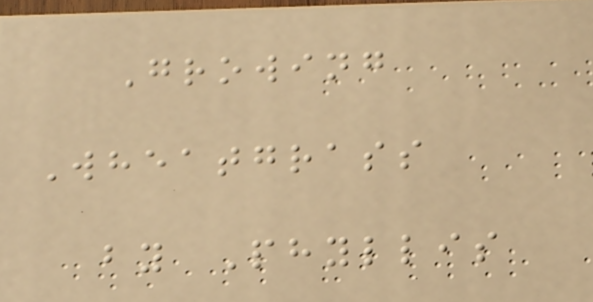Growing
Wheatgrass
by Phyllis
